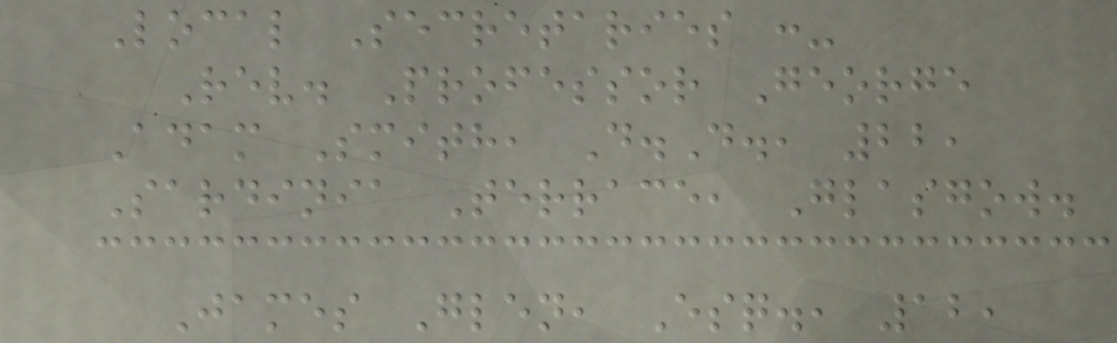Local Secretaries :-
Rev. Professor George
Adam Smith, D.D., 22,
Sardinia Terrace, Glasgow.
James Glen, Esq., 12,
